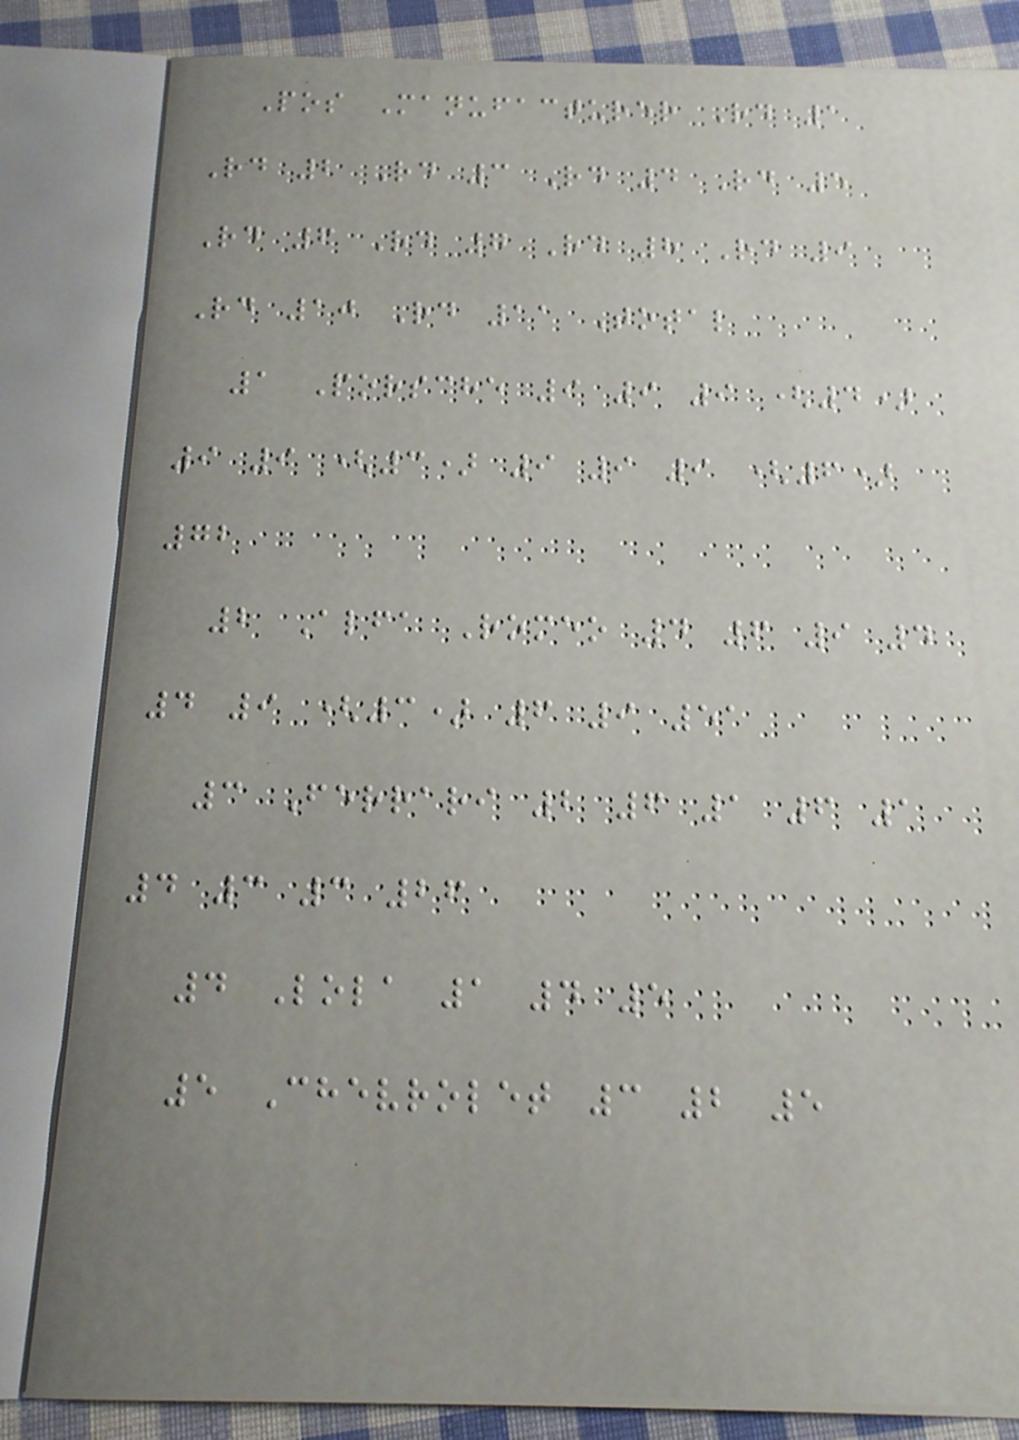Pos Manufacturer Rd 1
Rd 2 Rd 3 Rd 4 Rd 5
Rd 6 Rd 7 Rd 8 Rd 9
Rd 10 Rd 11 Total
1 Porsche 9 9 9 (4)
9 9 (3) 9 9 9 (6)
72
2 Alfa Romeo 4 6 9 4
4 9 (3) 6 9 51
3 Ferrari 2 6 1 6 1
4 3 3 26
4 Lola 1 4 5
5 Chevrolet 3 2 5
